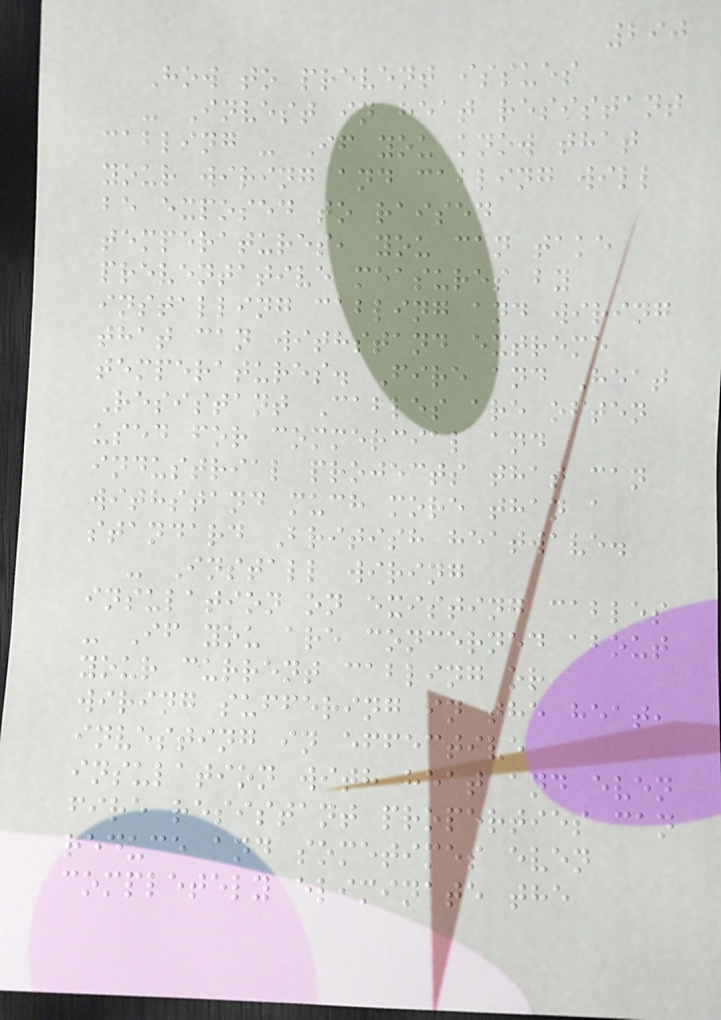290
How to prevent issues
- Invest in heat resistant
cabling - If you know that
your wiring and cabling will
be exposed to raised
temperatures, you can take
preventative measures by
installing cabling and wiring
that can withstand extreme
temperatures. Fire and Heat
Resistant Cables are often
used for commercial and
industrial projects that can
withstand much more than a
standard British heatwave.
- Install wiring
insulation on existing cables
- If you are concerned about
your current cabling or
wiring suffering in the heat,
investing in effective
insulation with heat and even
fire resistant properties can
reduce and sometimes even
completely eliminate the
